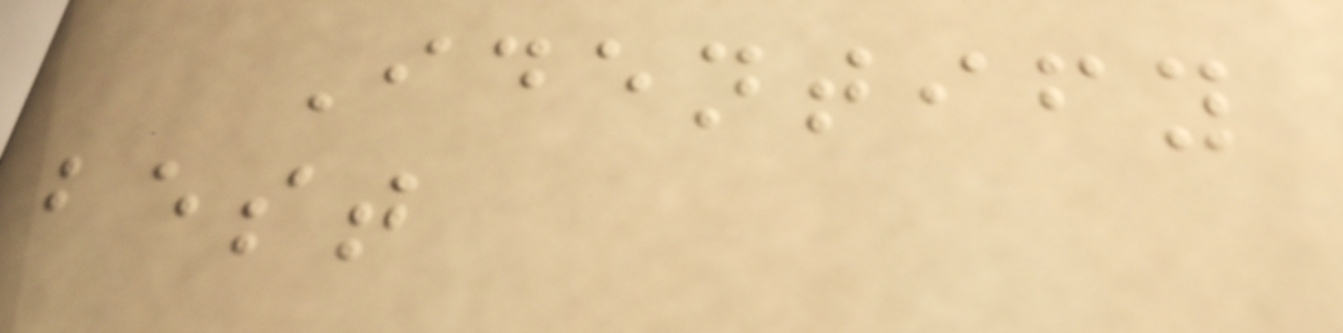Identify
best
